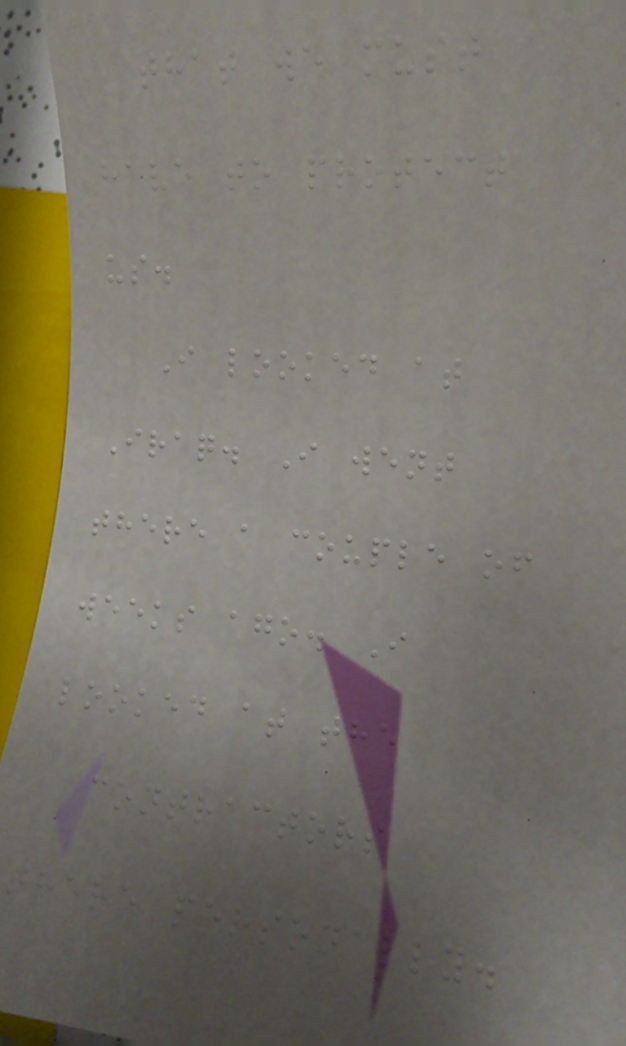that we must
have to protect
us.
I looked at
Iraq. I went
there a couple of
weeks ago. I
looked at the
contractors
there personally.
